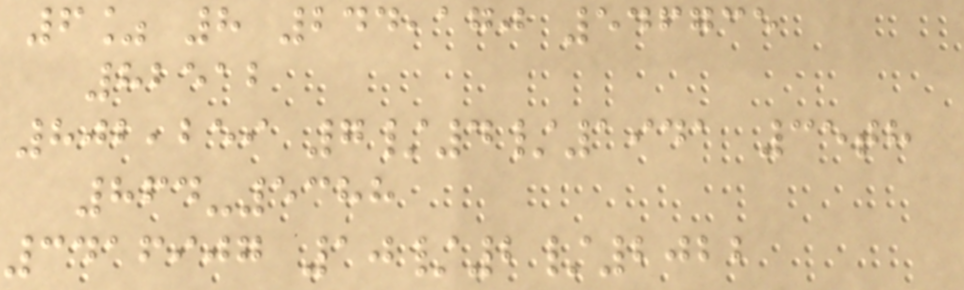6% 8 244,170 546735
82512
802,259 7/4/1941 35th
864-5388
3416907 10/2/2022
